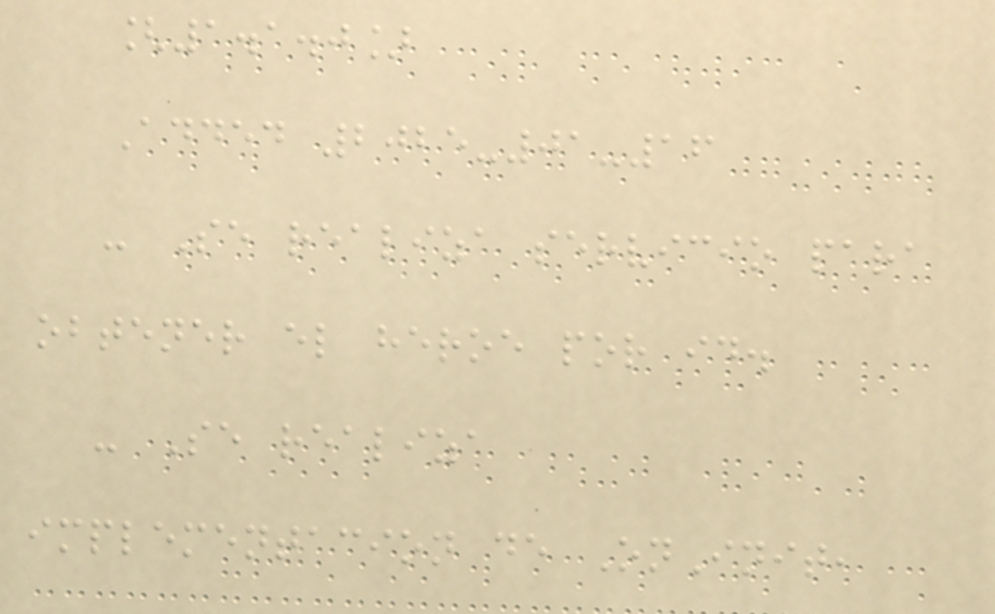[1.1.0]
Added 2025-01-16
- Se realiza servicio para
obtener el heroe por id.
- Se realiza
implementacion de OnInit,
